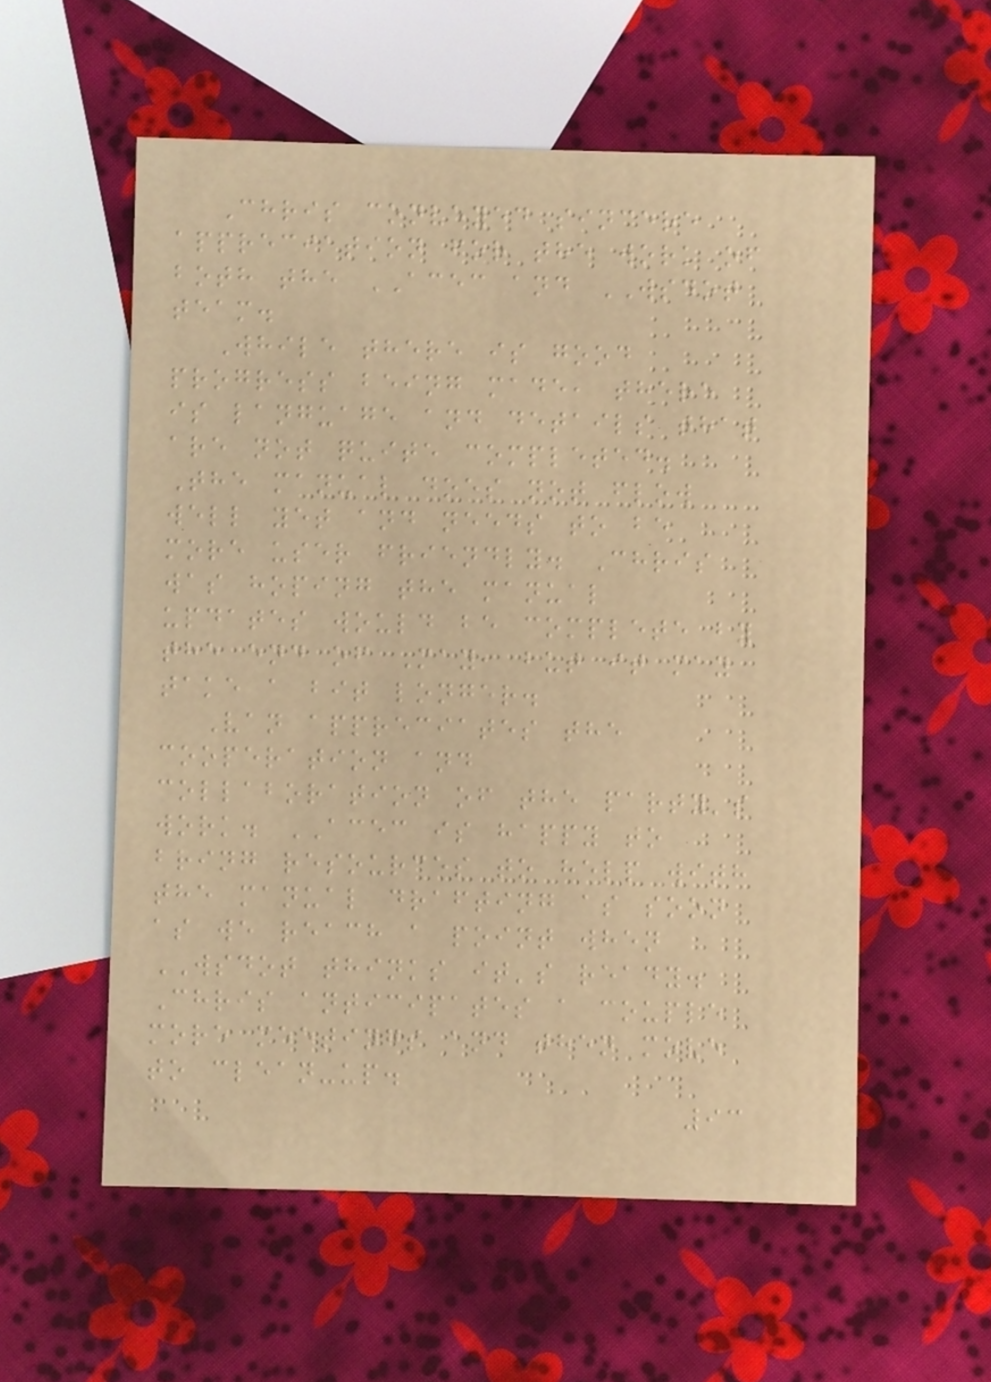Chris conveyed sincere
appreciation for the work of
both the ACEC and WSDOT
team.
While there is good
progress being made, there
is language and details that
are not quite completed.
The manual does not flow
well yet and needs to be
more user friendly. Chris
was hoping the manual
updates would be complete by
the end of May, but it may
take a bit longer.
Van appreciates the
cooperation and
collaboration of the party's
work. ACEC is happy to
bring resources to help with
the manual drafting as soon
as we reach a point when
WSDOT thinks it's ready.
Chris anticipates a couple
more meetings and then move
to clean-up.
93
